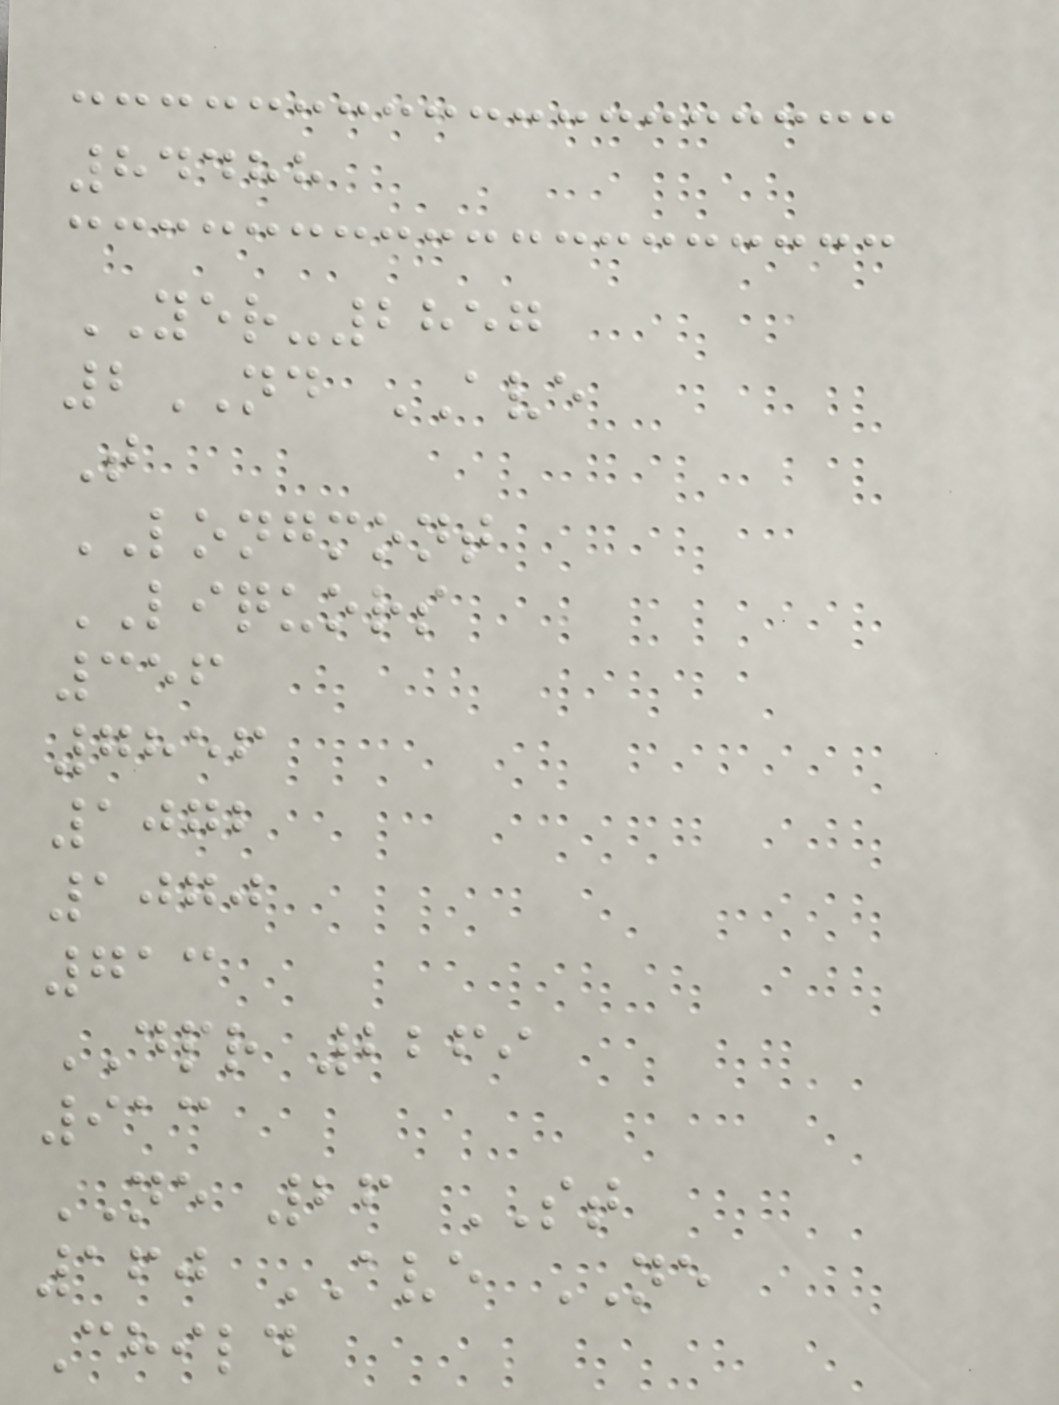84488
YER-2857
2ND AVE
T
LONGMONT
LIQUORS
356
7856
1072
1070
713
DPR 2269
913
NE 26 ST
160 AVE NE
Child
